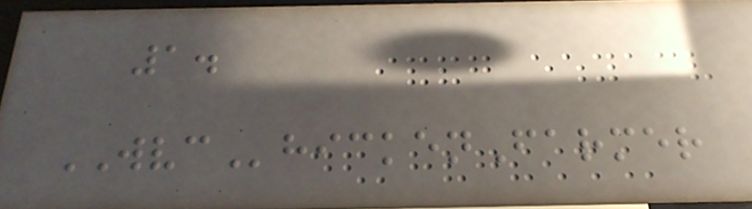1.
WVChickenFarmer
